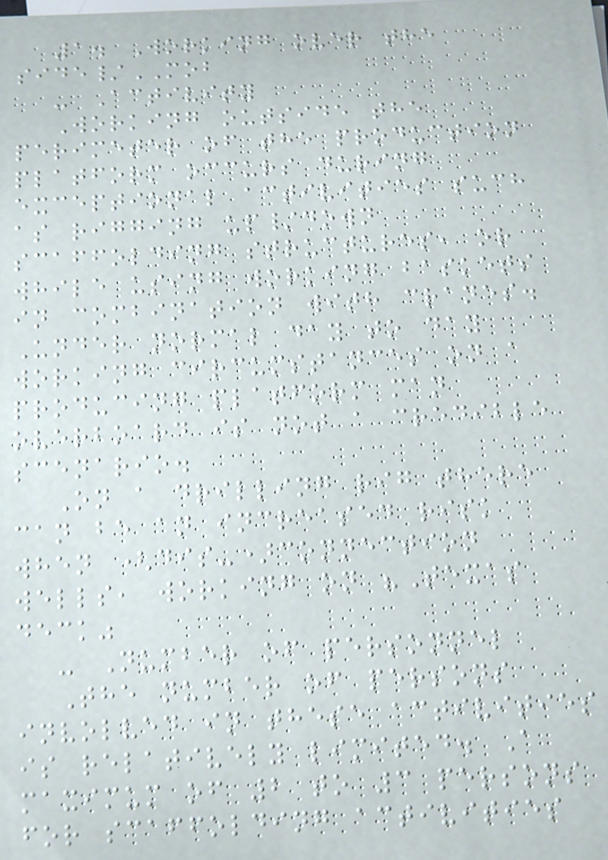1. Working over the
side/MOB
- Activity
Working outside the
perimeter of the production
platform occurs during
exceptional activities such
as rigging up/down
scaffolding structures, or
while using working baskets
in combination with cranes.
Under normal day to day
working circumstances on a
producing platform man
overboard is not a credible
scenario.
On a drilling rig there
can be an increased risk
when (dis-)connection
wells, working on "Texas
deck"
- Number of personnel
The number of persons
involved in these activities
is relatively limited. A
maximum of 2 to 3 persons
for scaffolding activities
